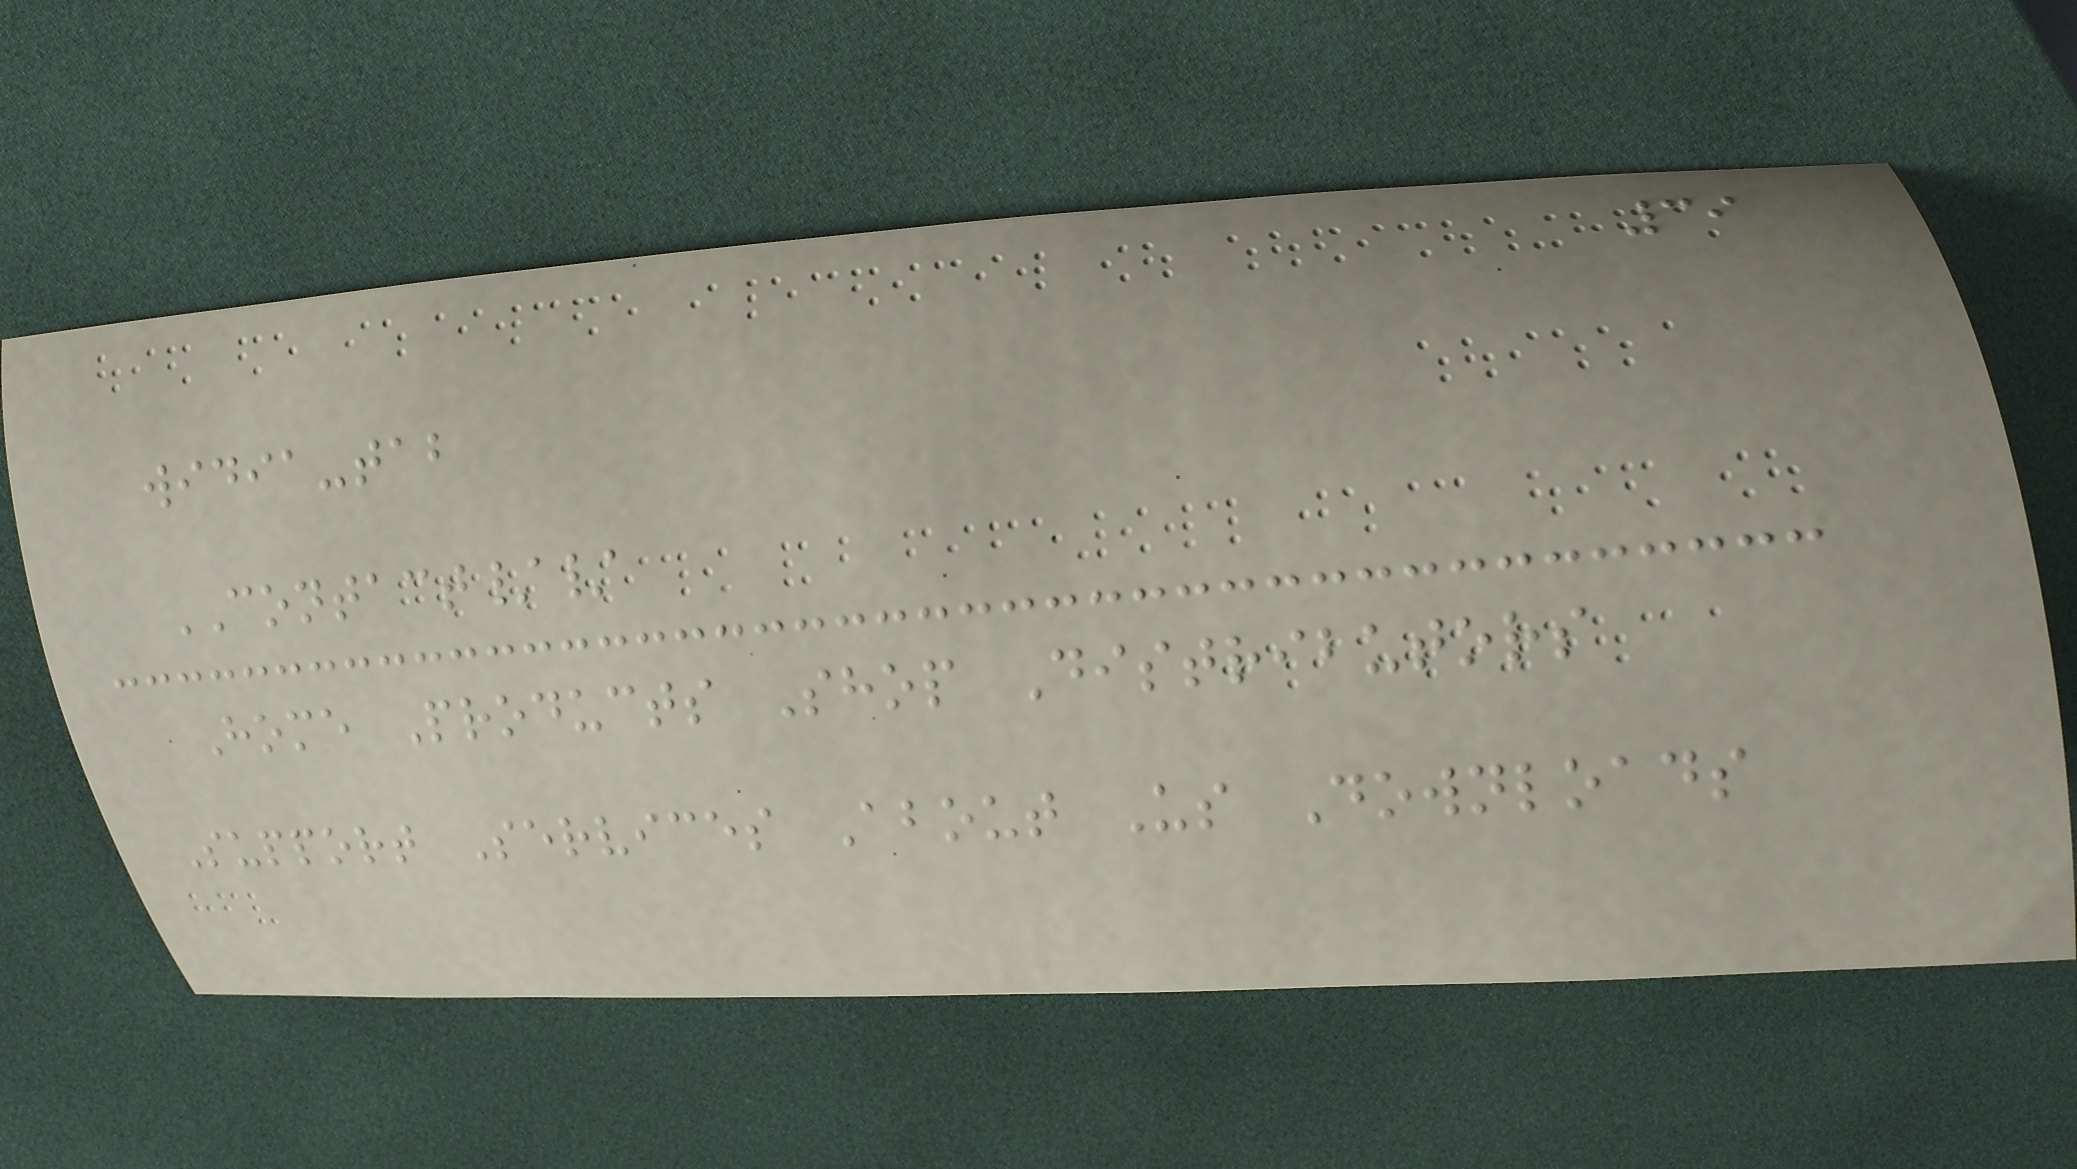39
widia-tab
CONTACT//
Home Products Shop Distributors
Support Services About Us Downloads
